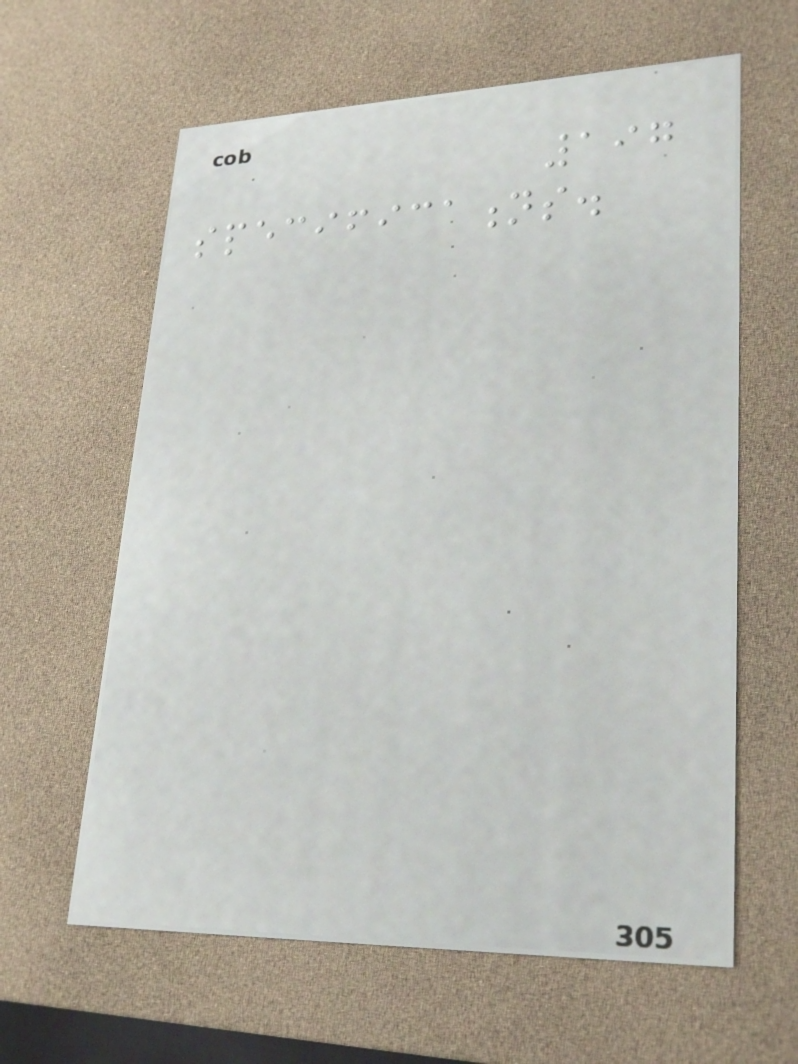197
specifications.
